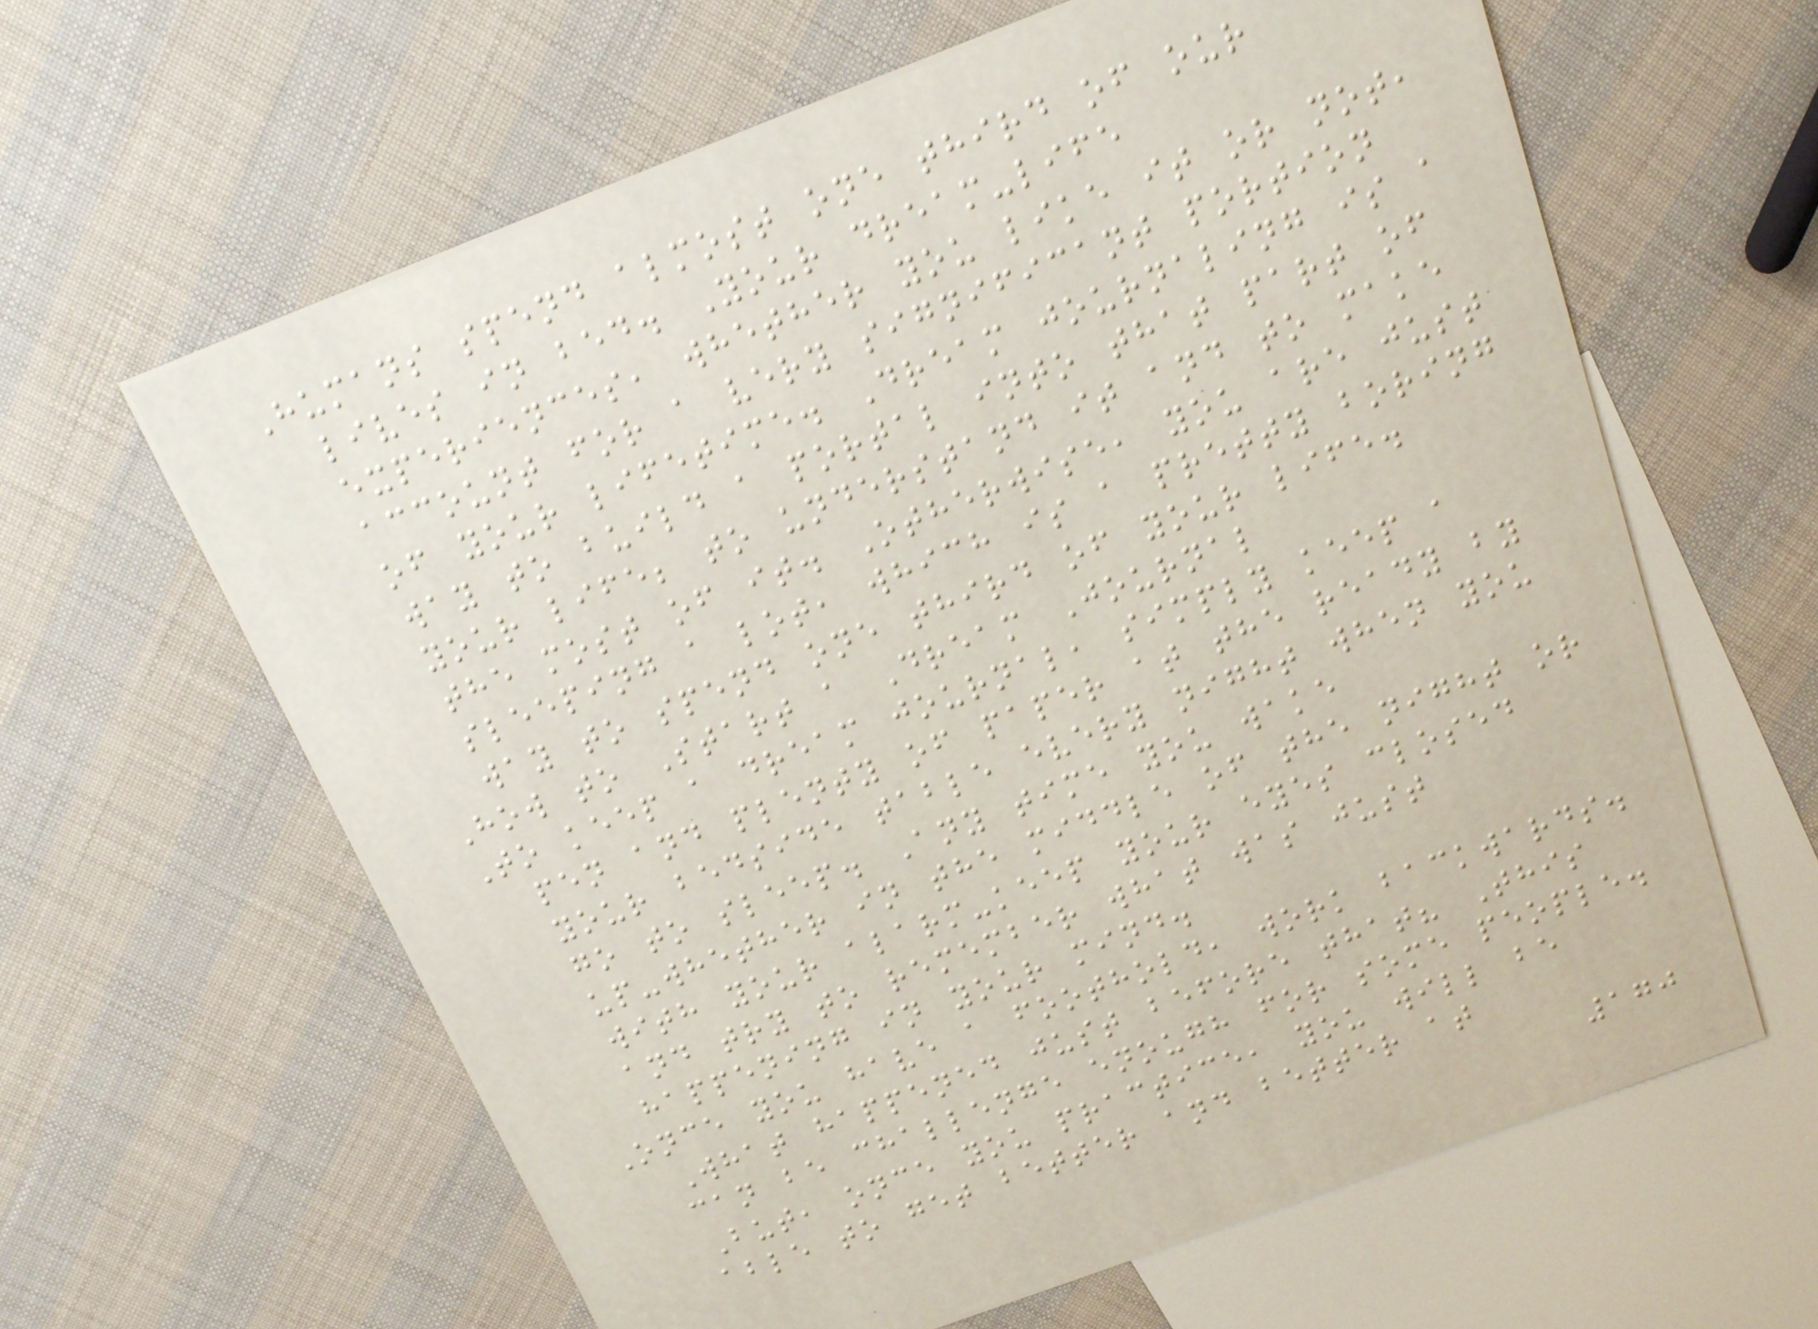Humans spend almost one third of our
lives in bed. Your dream-life
experiences, whether you like it or not,
account for a very significant portion
of your lifetime. Dream journaling is a
way to build a portal into that part of
your life; to understand it and to make
the most of it. Otherwise, you are just
sleeping a lot, which is a pretty boring
way to spend one third of your life.
How to Start a Dream Journal
To keep a dream journal, simply keep a
pen and plenty of paper at the ready by
your bedside table every night when you
go to sleep. Any time you wake
up-whether in the middle of the night or
with your alarm-keep your eyes closed
and try to remember what was just
happening in your mind.
Once you have a foothold, work backwards.
What happened just before that? This
can be challenge enough for some people.
But, once you practice, you will be
able to get better and better at
170
